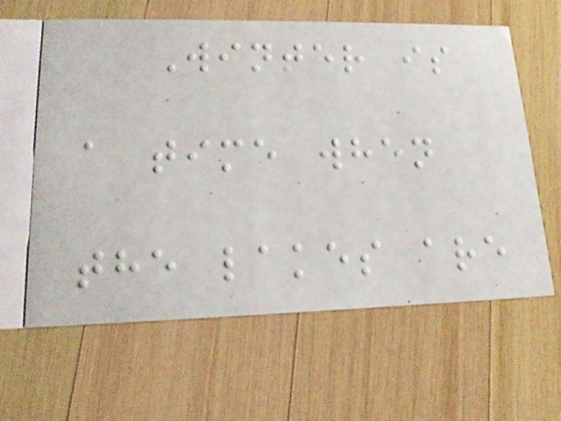Winter is
a time when
the lakes are
